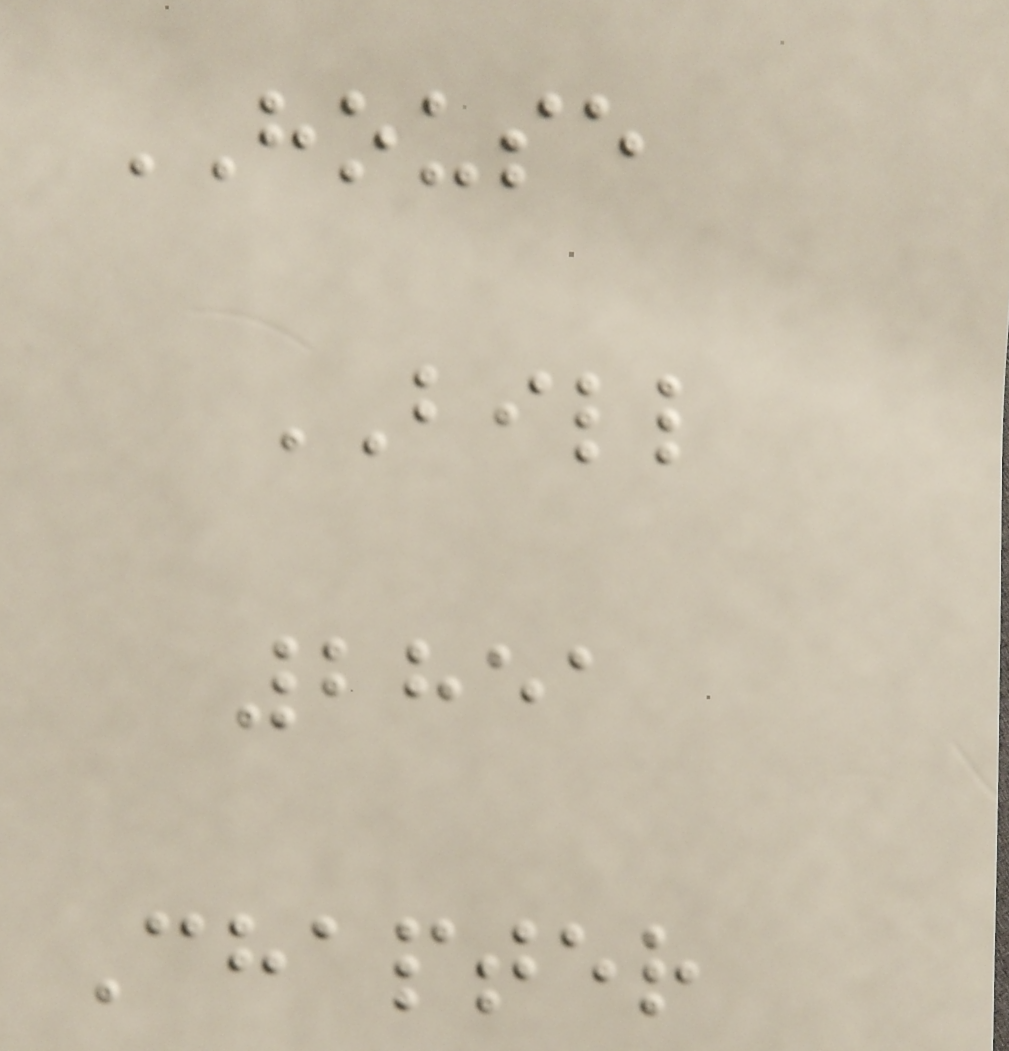HOUSE
BILL
2851
Chapter
